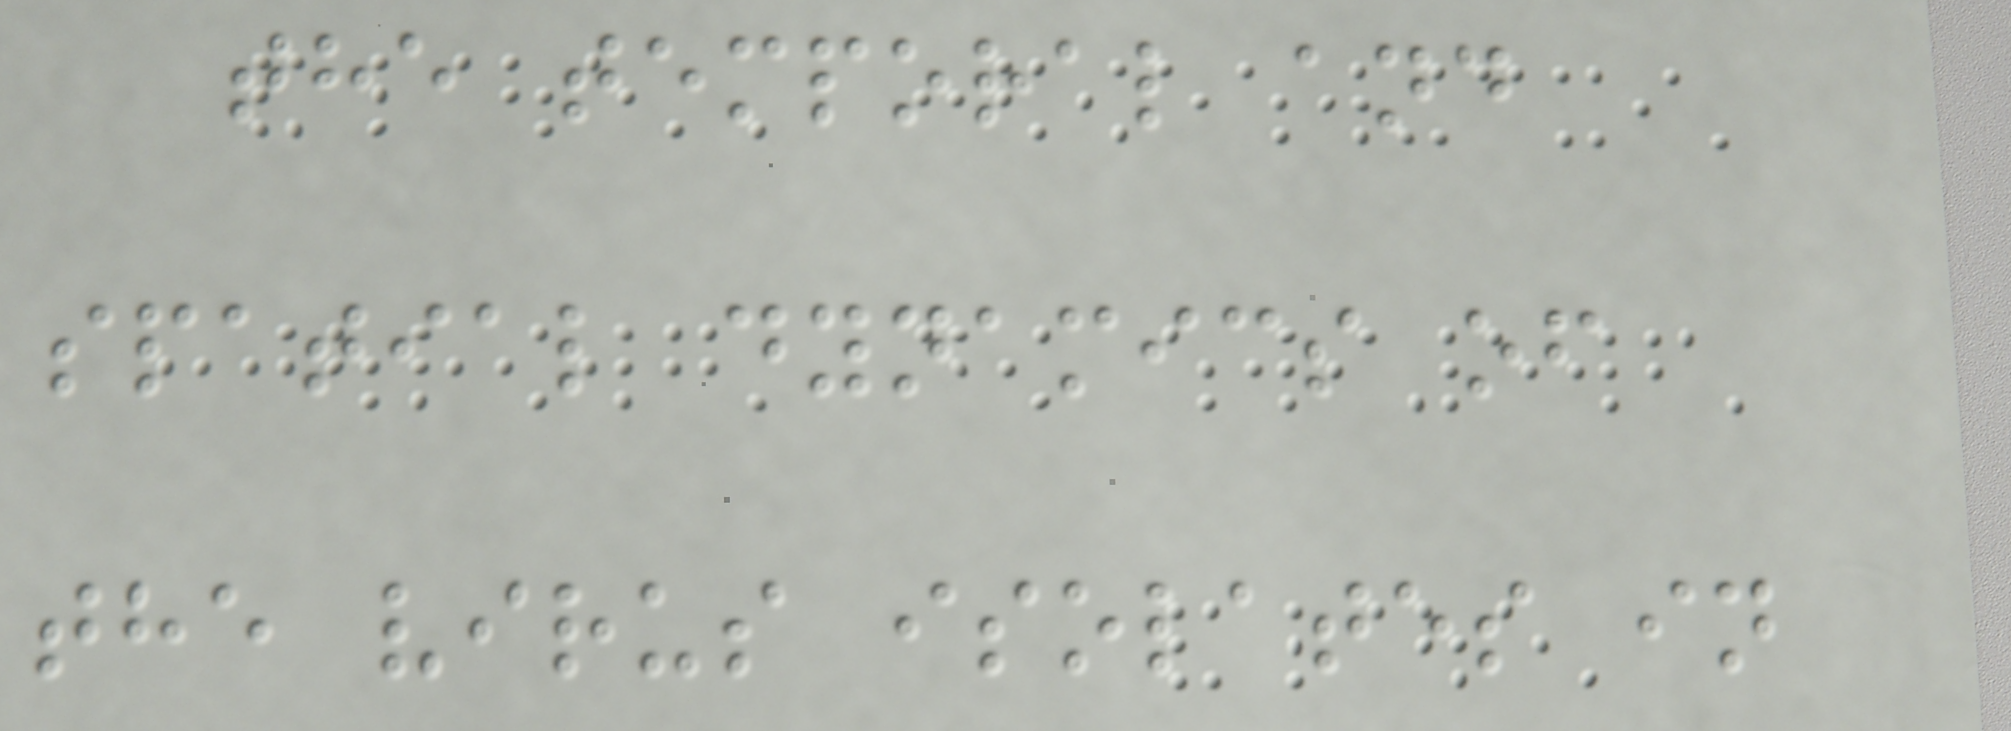the temporal and
spatial dynamics of
the virus isolates in
